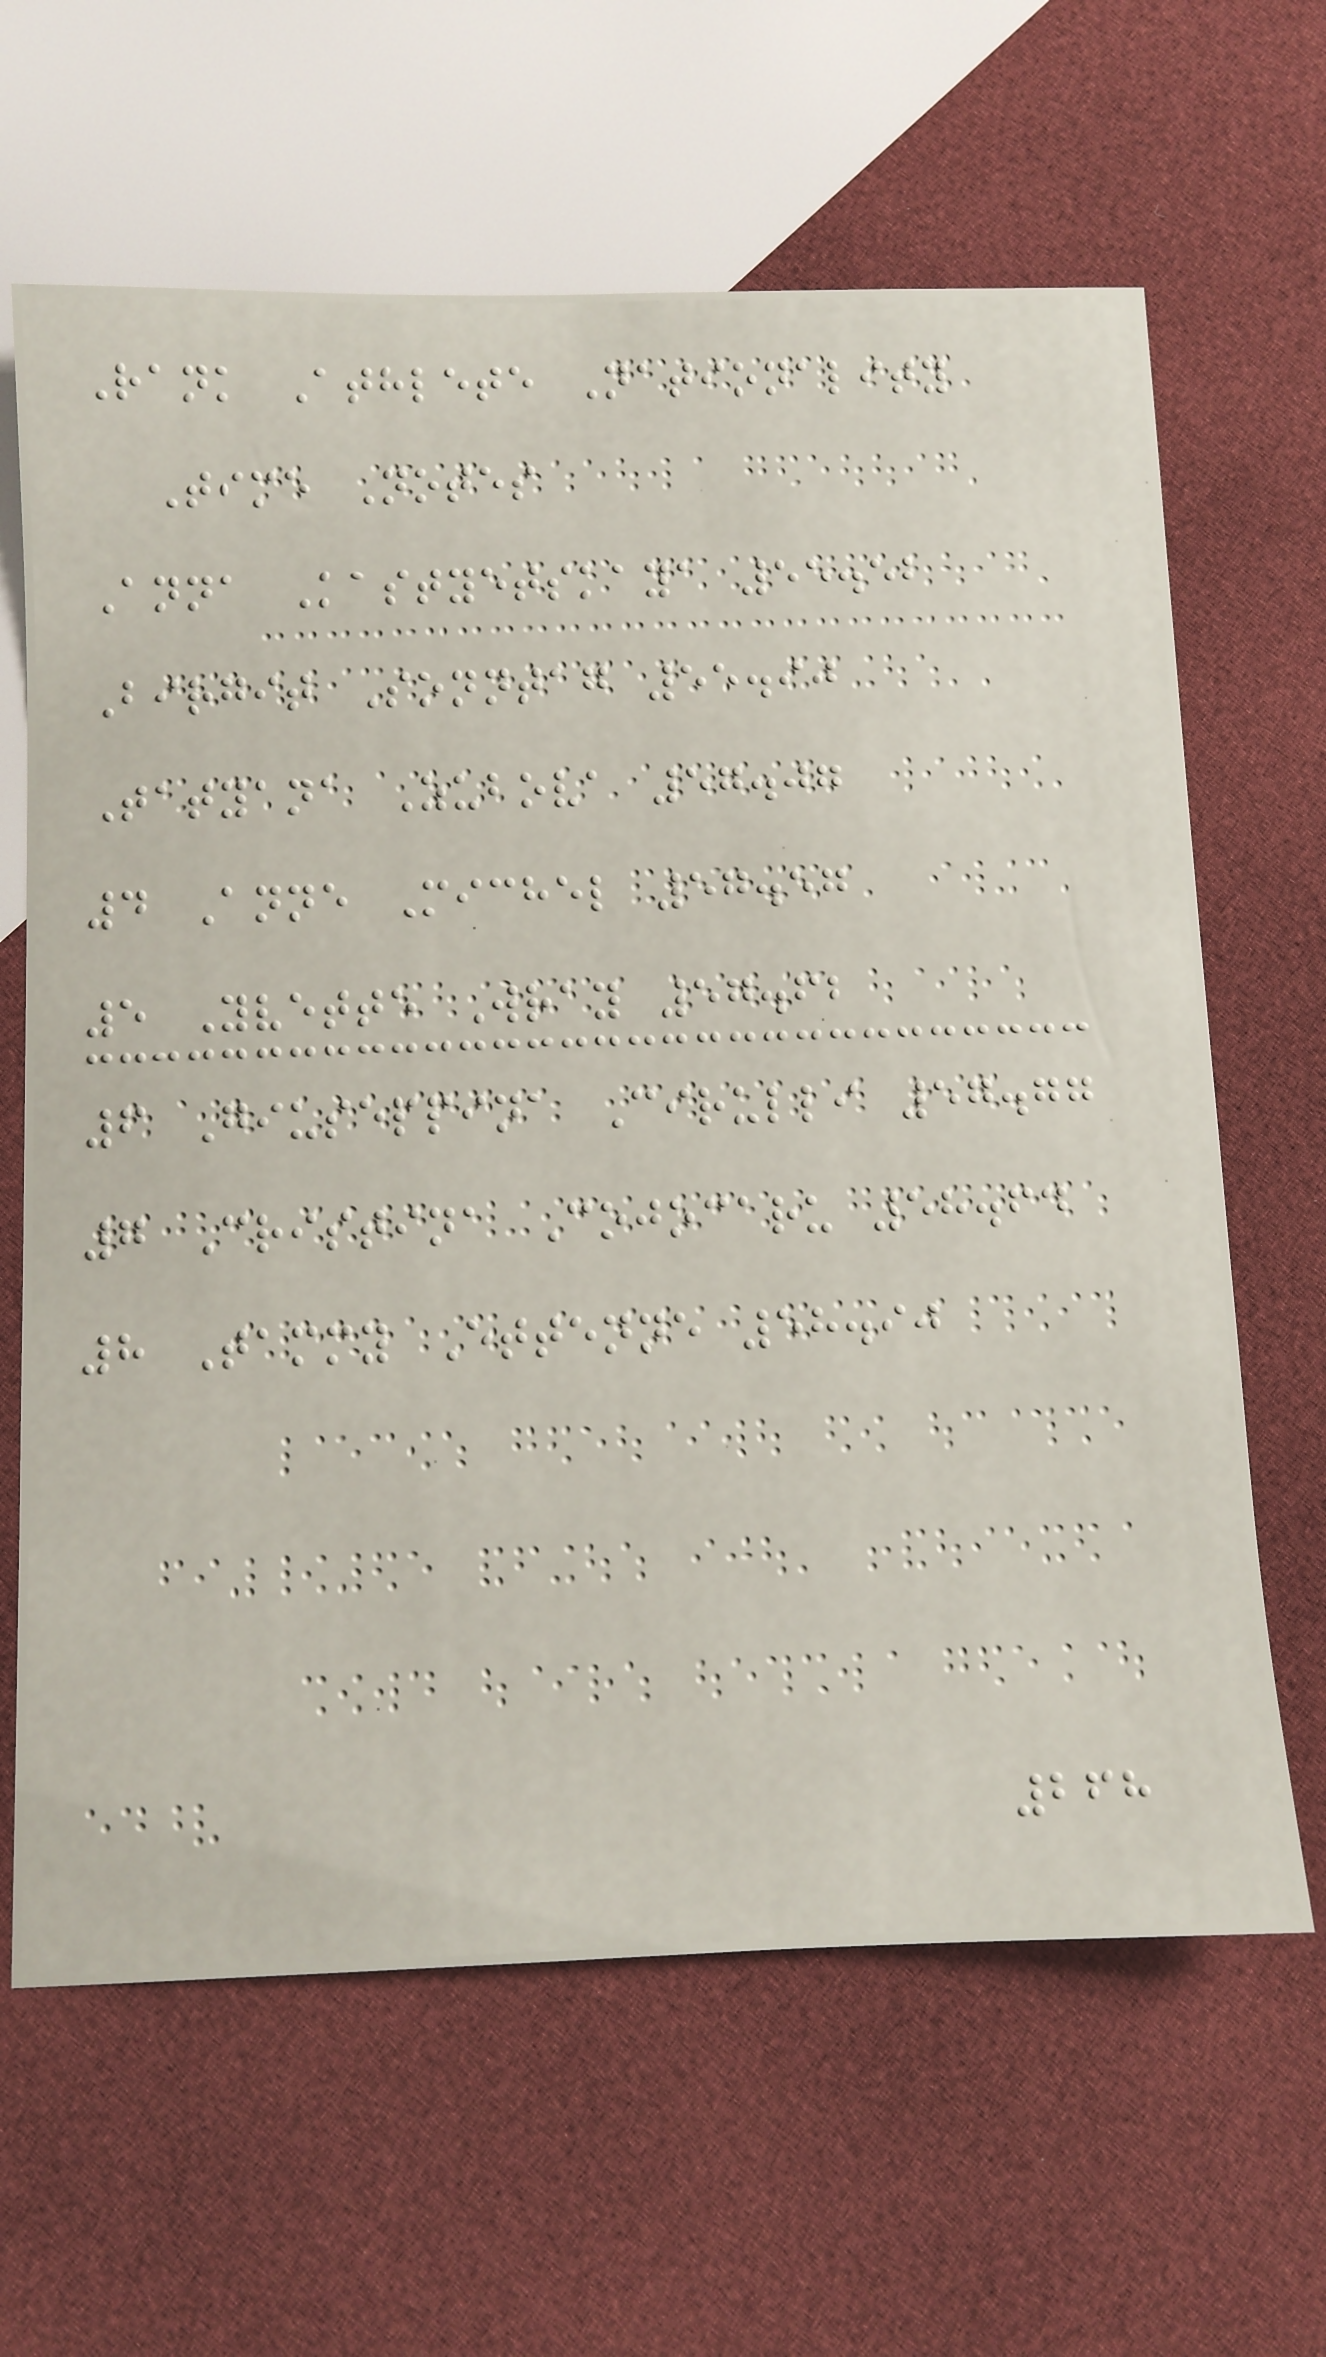Rank Athlete Nationality
Time Notes
Anna Kastyetskaya 55.52
Birgit Sonntag 55.90
Tatyana Zubova 57.07
4 Anne Michel 57.57
5 Yvette Wray 57.62
6 Giuseppina Cirulli 57.77
7 Cristina Cojocaru 58.64
8 Tammy Ettenne 58.90
268
